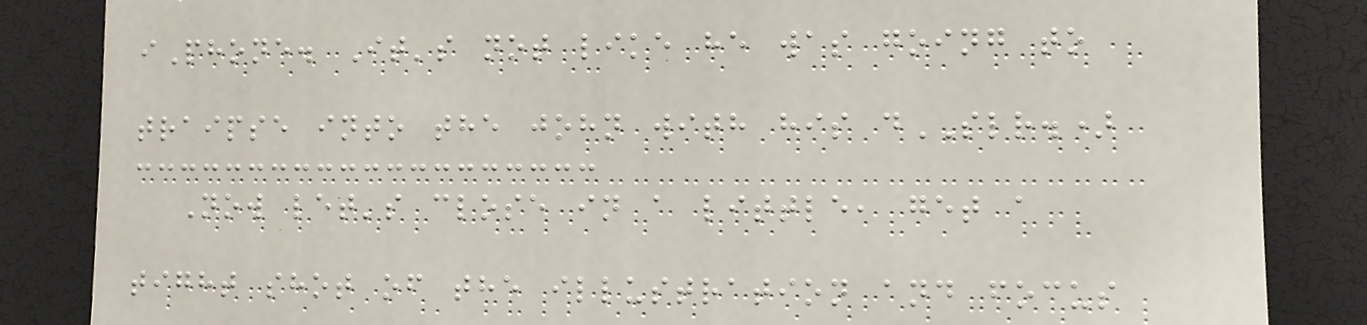iPhone. It's not like he was going to
traipse into the john with his dSLR.)
Now let's close in a little, get a
tight shot of the illustration and focus
